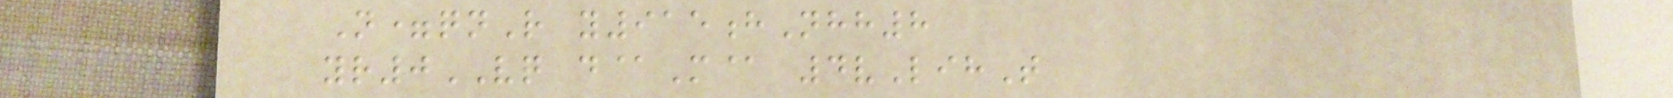N=qnR y915hNhh8
yr0VQ d@M@ 4vLihT
